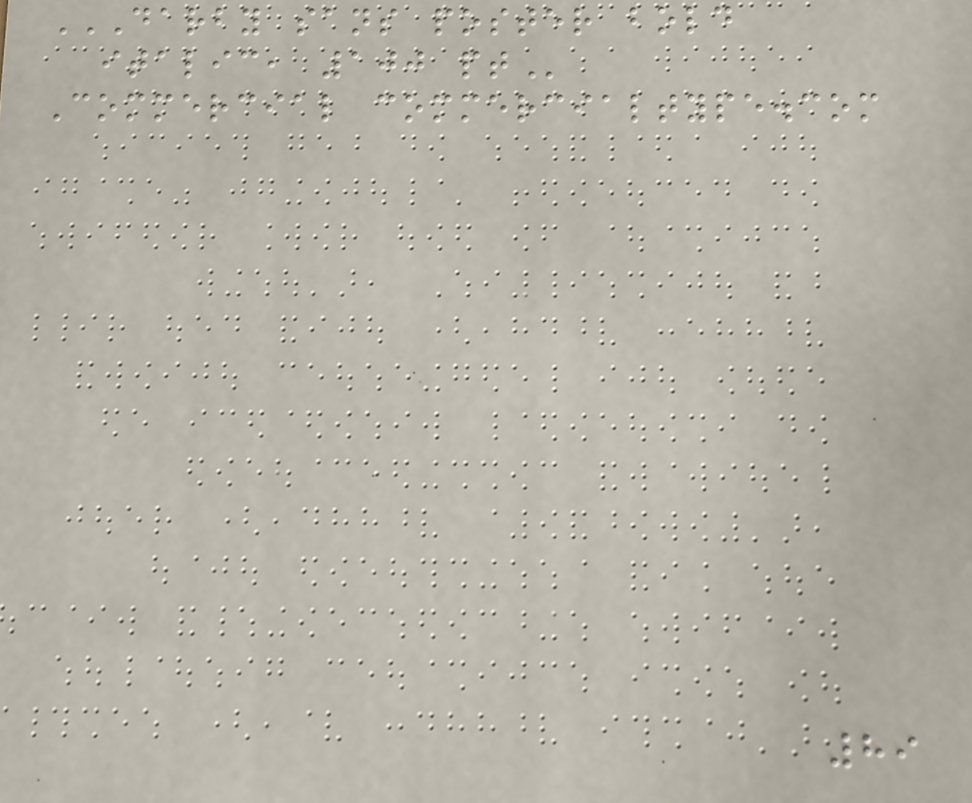DARBY SANS POSTER BOLD
ITALIC, 100 PT
Commercial commercialtype.com
89
